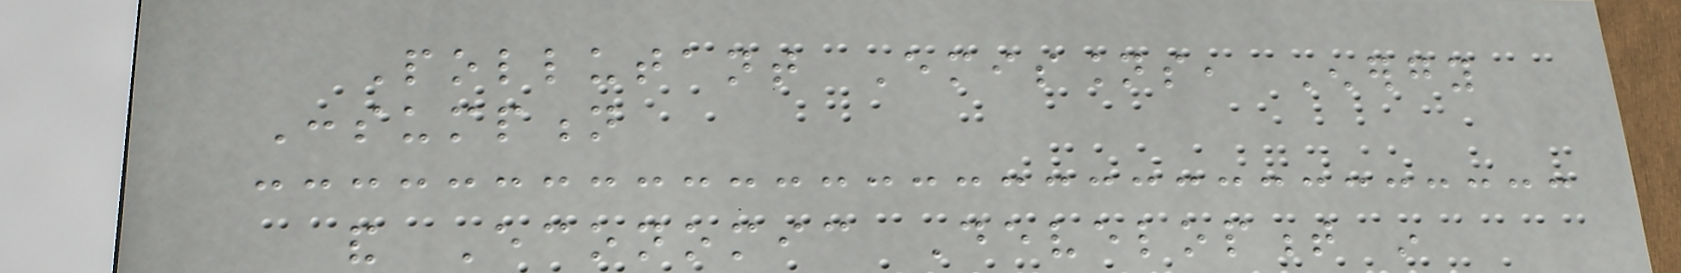Pollutant Emissions, Energy
Consumption
and Economic Development in
